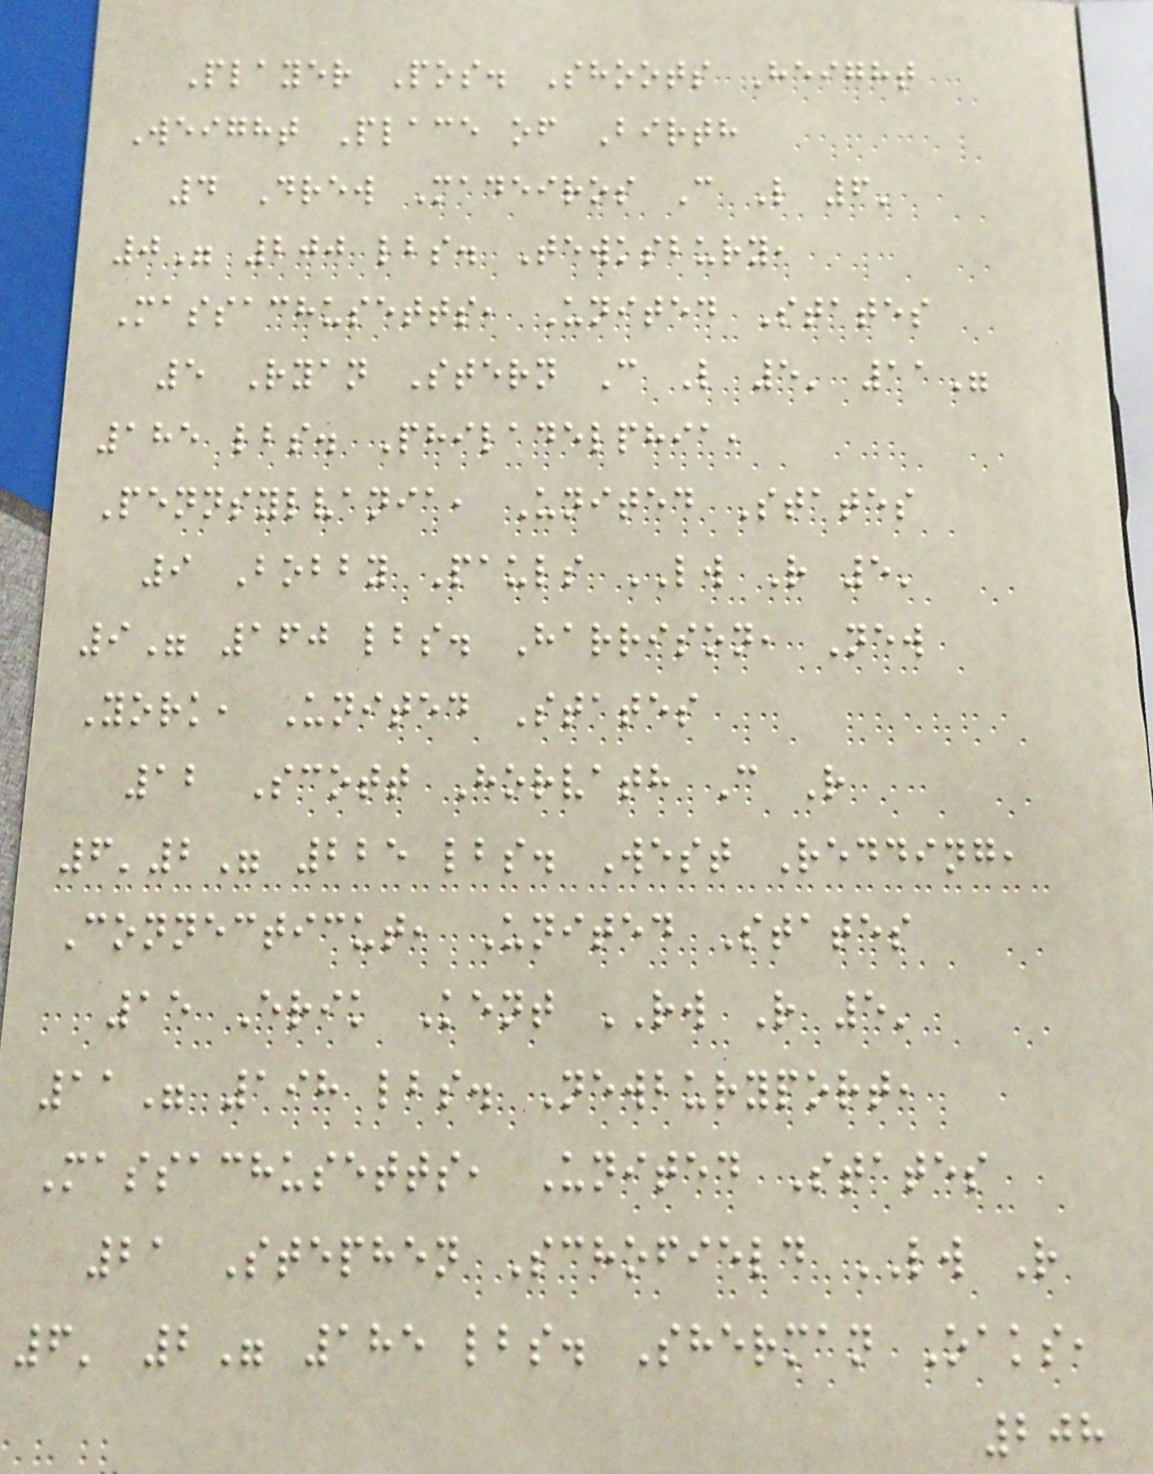Player Pos. Shoots Height
Weight Place of Birth
4 Drew Madeiros C L 6'
0" 200 lbs. Tewksbury,
Massachusetts, United States
5 Ryan Stern C L 5' 11"
185 lbs. Philadelphia,
Pennsylvania, United States
9 Bobby Pauls LW R 5'
9" 160 lbs. Harrison, New
York, United States
12 Scott Horvath C R
6'2" 225 lbs. West Redding,
Connecticut, United States
15 Erik Kent RW R 5'
11" 198 lbs. Newburyport,
Massachusetts, United States
21 Stephen Schofield LW R
6' 2" 185 lbs. Sherman Oaks,
208
